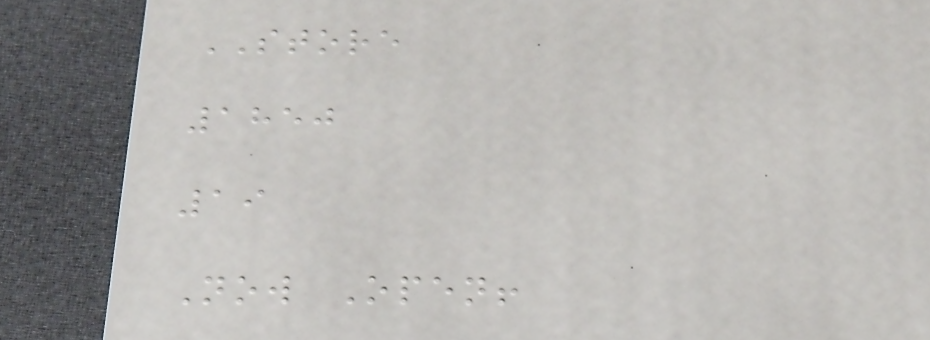STORE
1850
19
Now Open!
